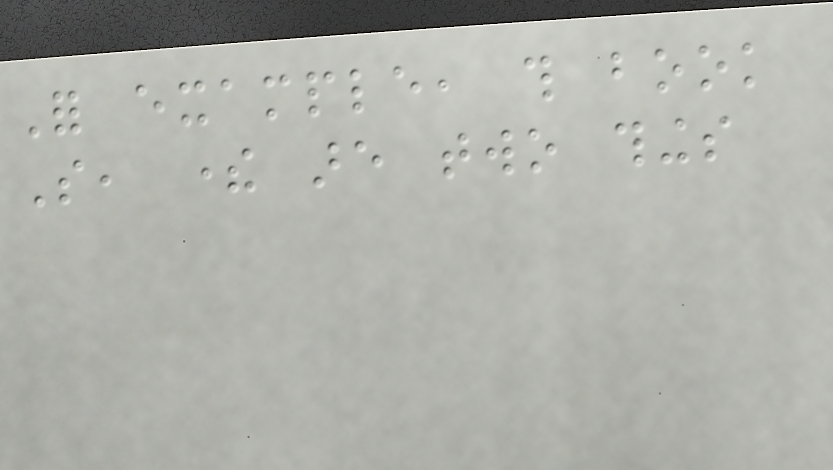For example, this book
So, there are two things
